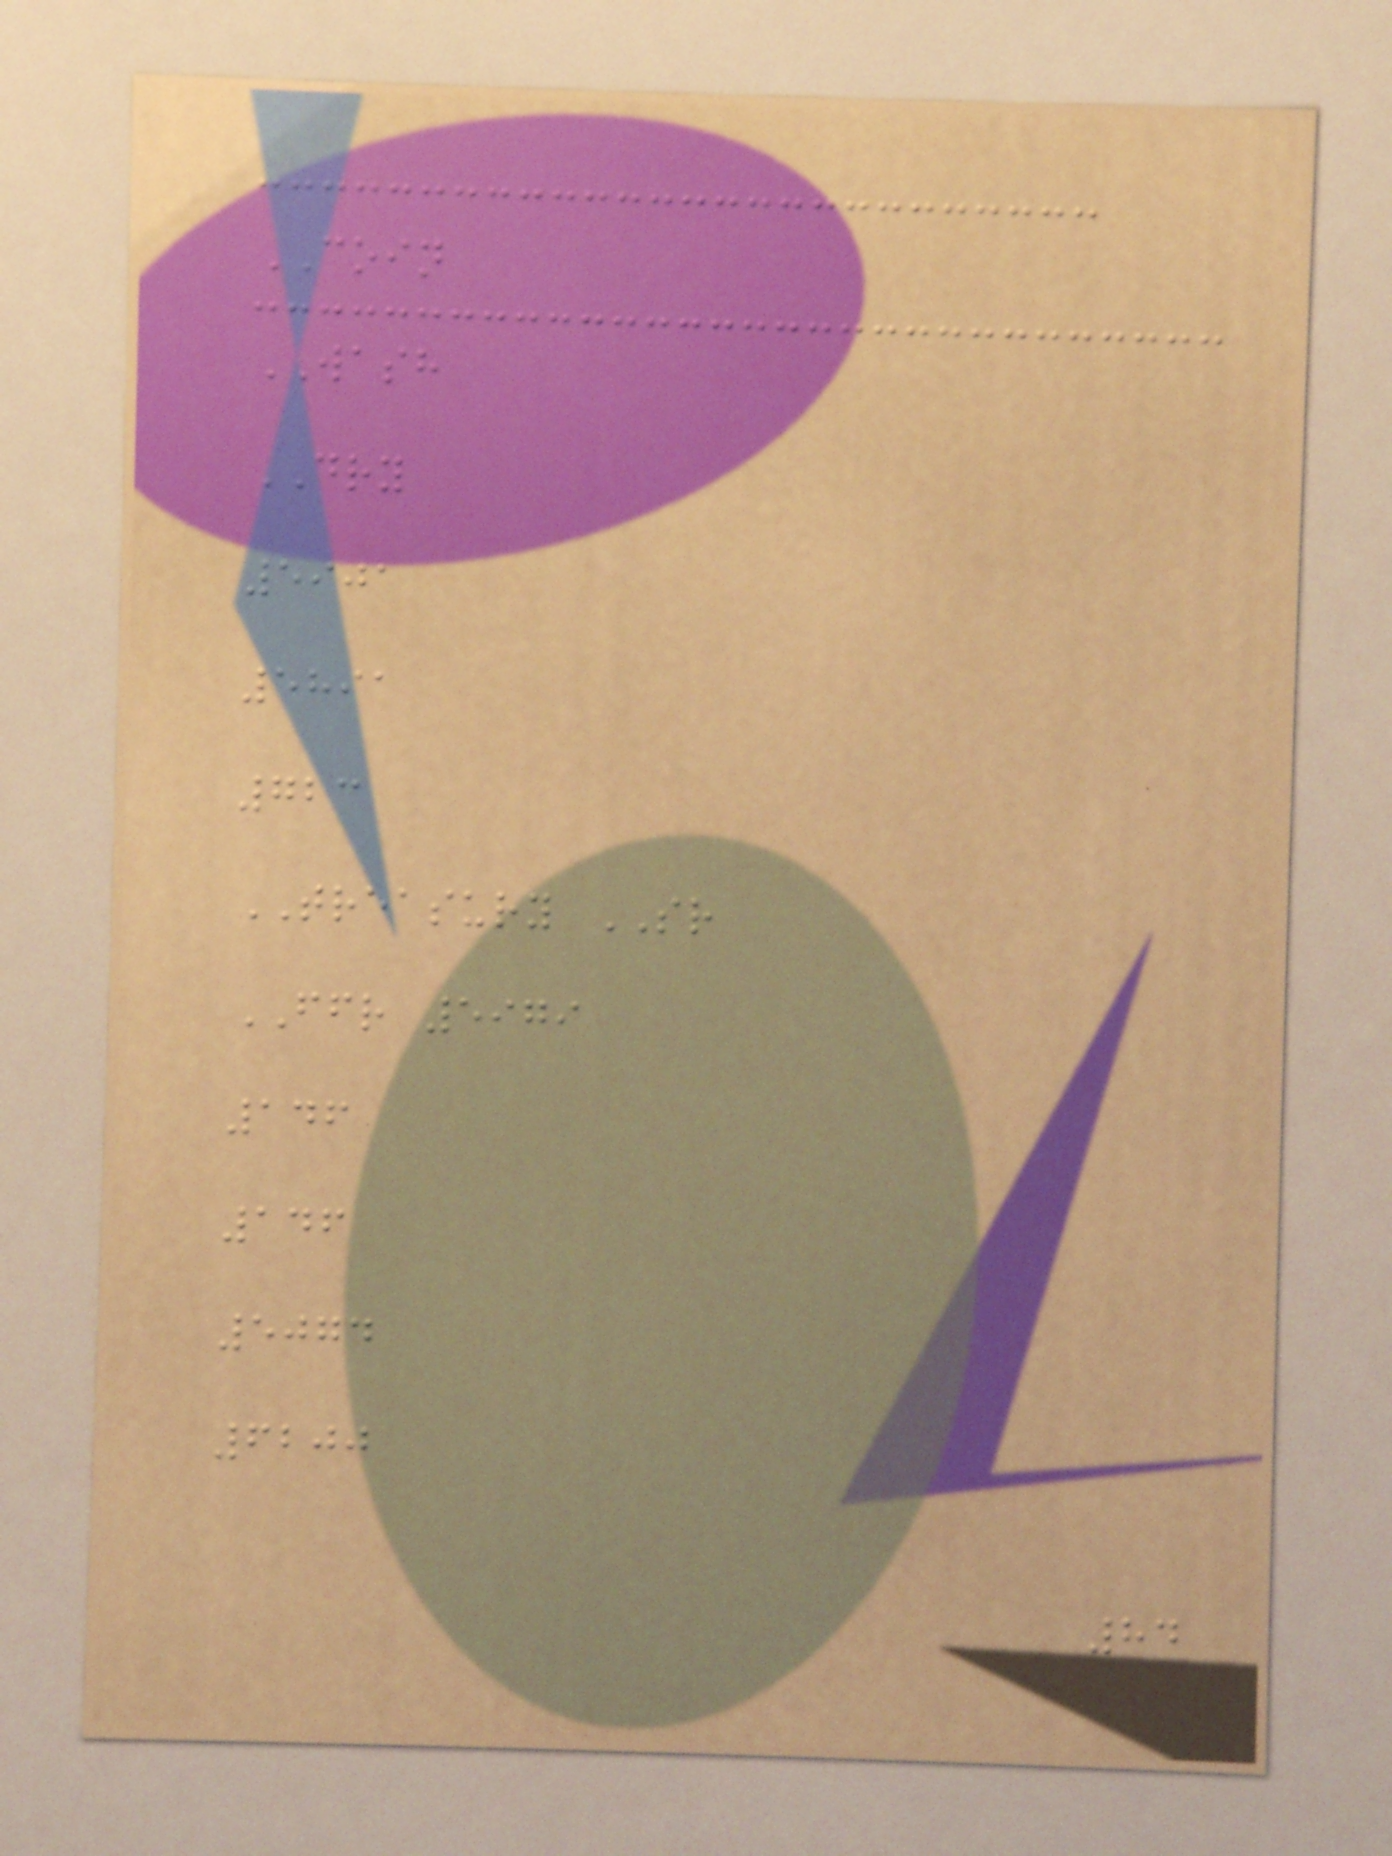COIN
WASH
DRY
5901
5891
723
TREASURY SR
FFR 5979
146
146
5074
6200
84
